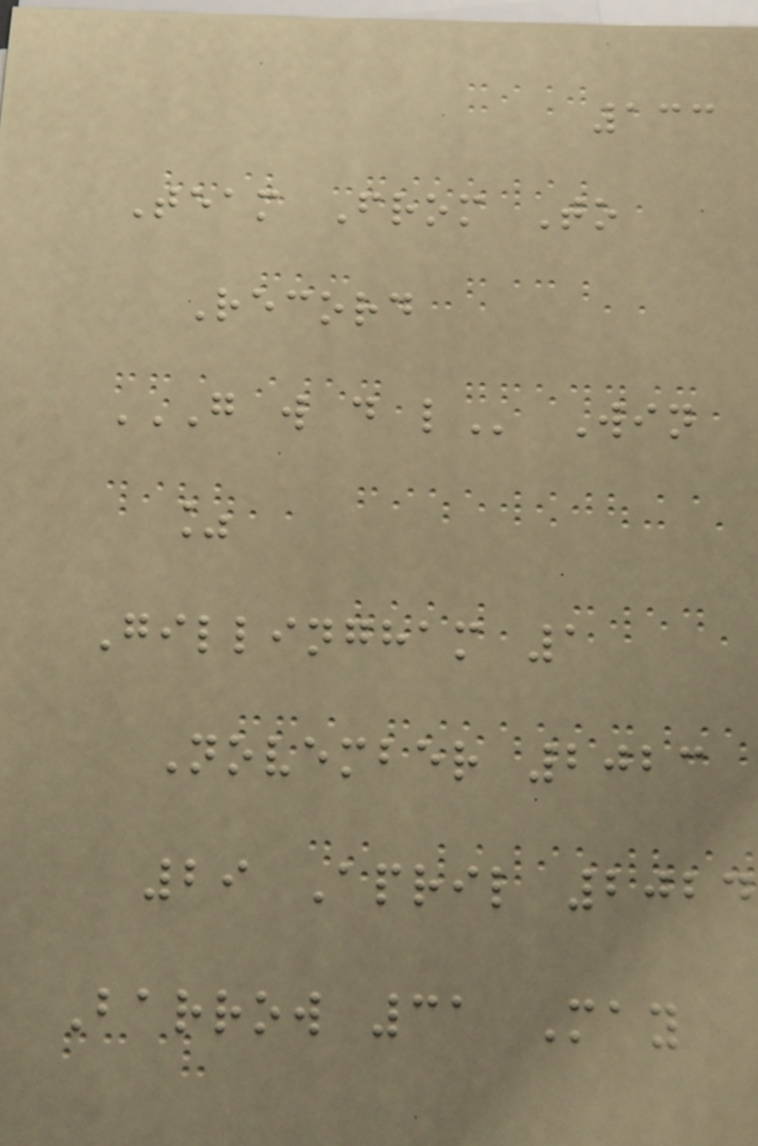133
Team From To
Record
G W D L Win
%
Gillingham 1
November 2023
29 April 2024
Barrow 31 May
